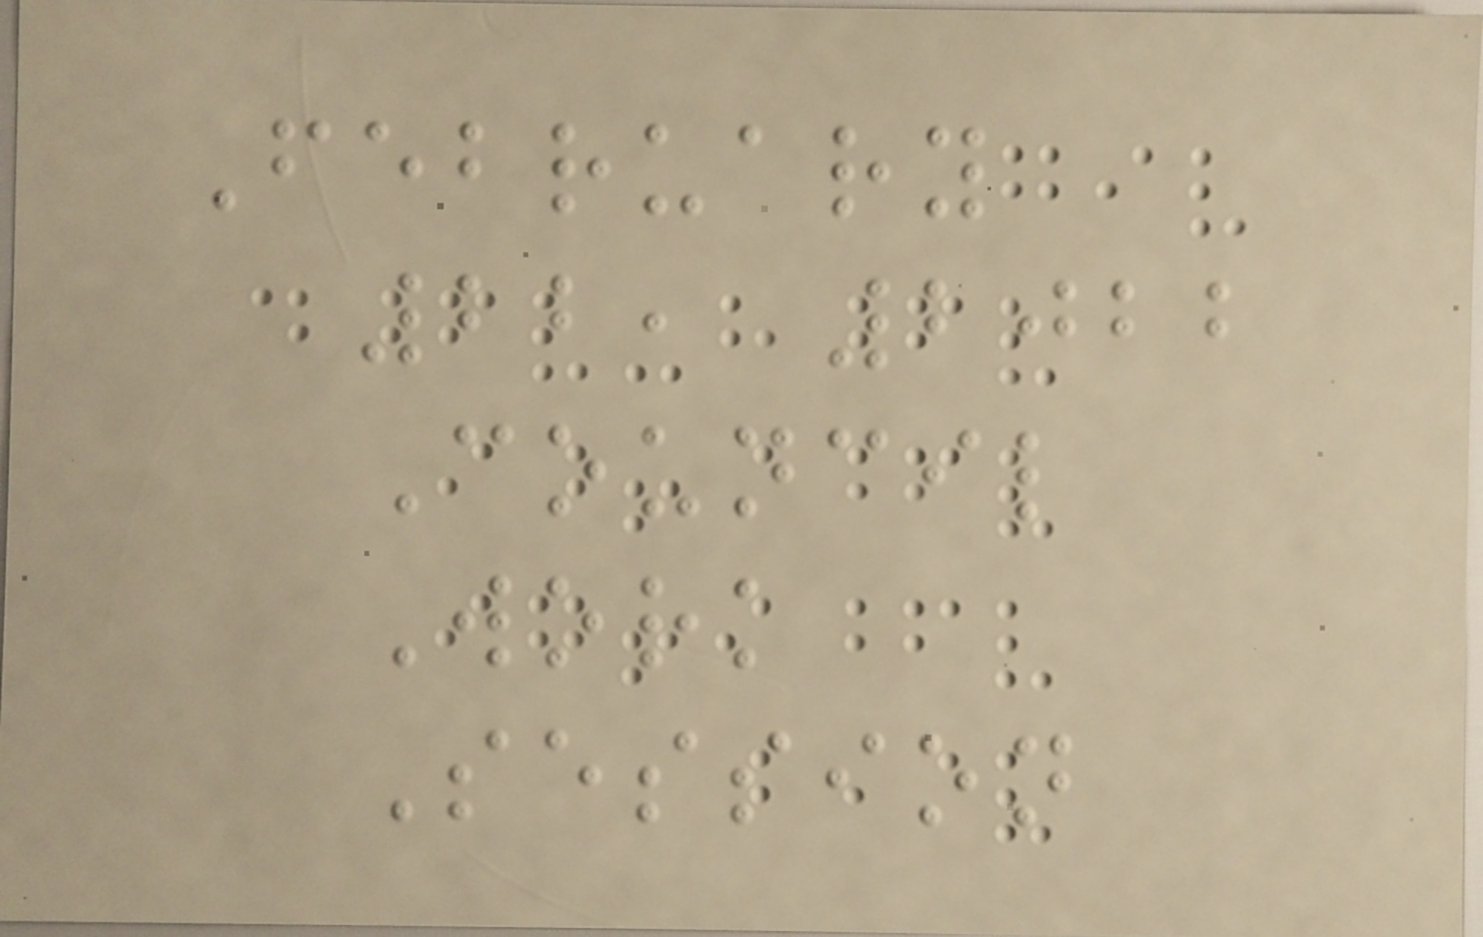February
22, 2022
Council
Work
Session
